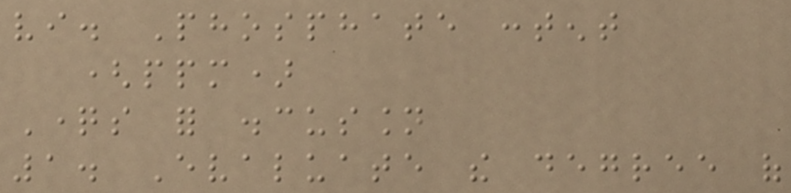vi. Phosphate content
(ppm)
Questions for discussion
1. Evaluate the degree of
